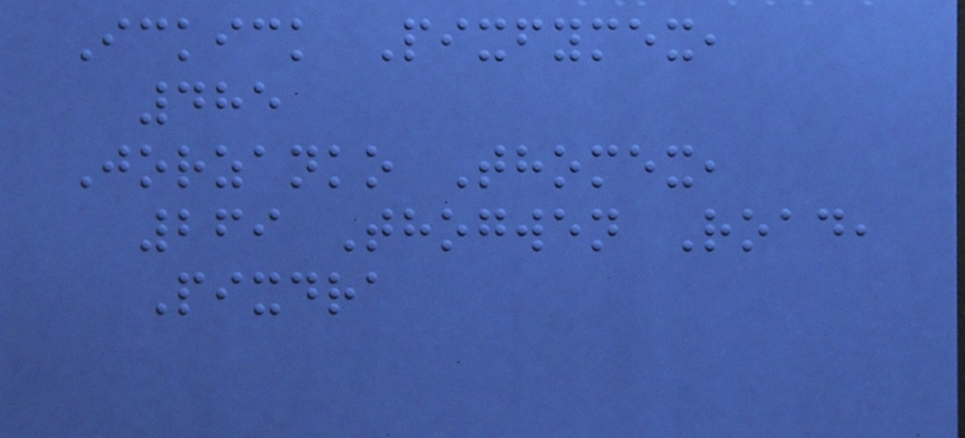Ickick Pixfymex,
485
Jorzanko Thomex,
269 Thogwen Road,
Pixdra
